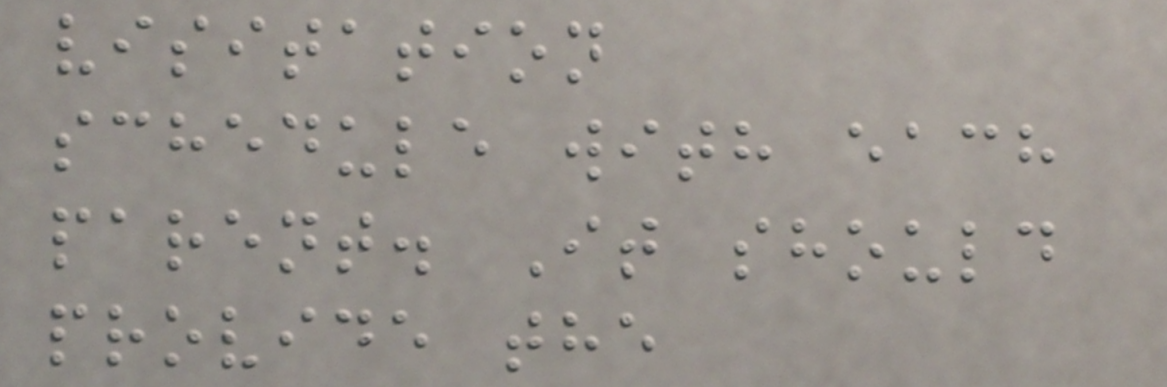visitation
schedule with each
parent. It should
provide the
